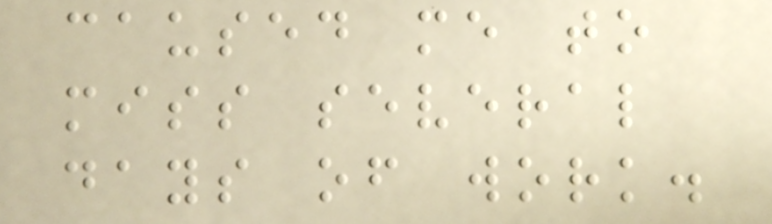caused me to
miss several
days of work.
